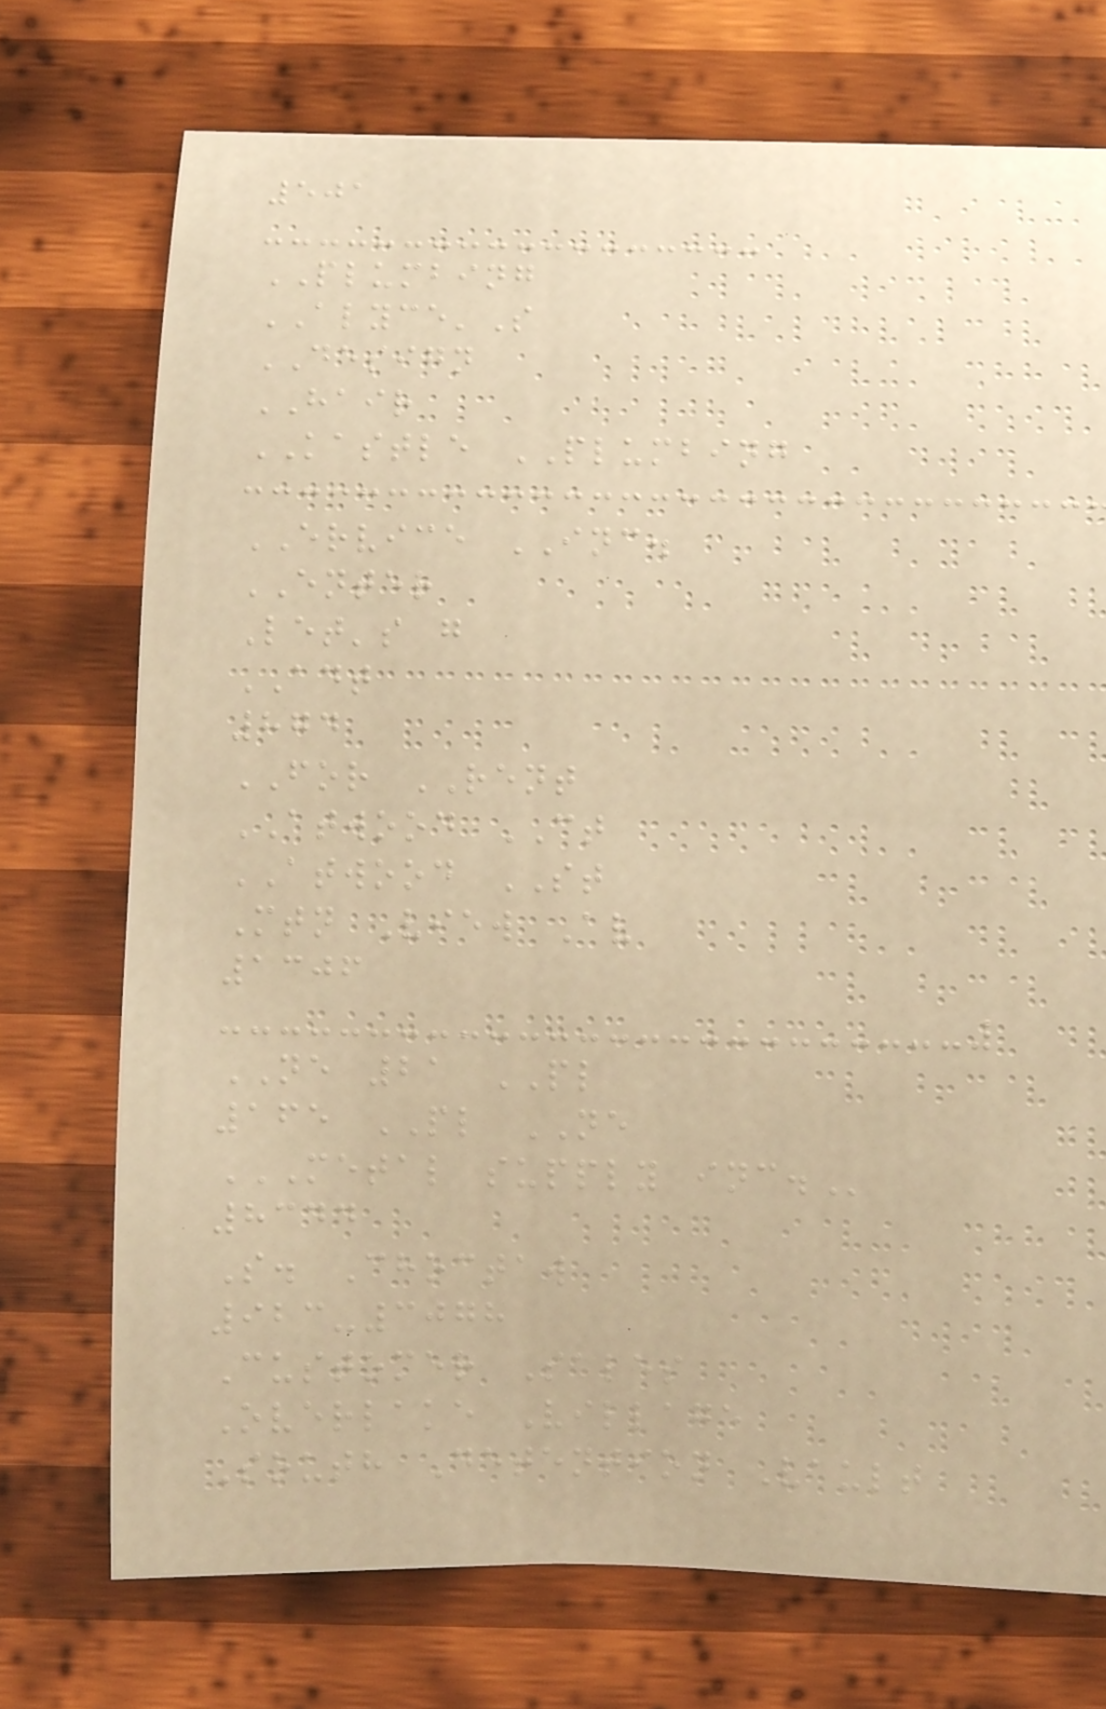501
PLUMBING
ALYCE'S
DESIGN
HAIR
KASTLE PLUMBING
ERVICE INC.
ENTER
Let's g
ADT
874
FOR RENT
ATWOOD CT
ATWOOD ST
Mtn View Av
1306
NE 21 PL
165 PL NE
METAL SUPPLY INC.
8344
S. Choctaw
923-3078
Customer Sales
Overlake Village
South Detention Vault
